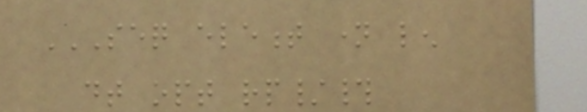SEQ ELEMENT NAME LEN
DT OPT RP/#
